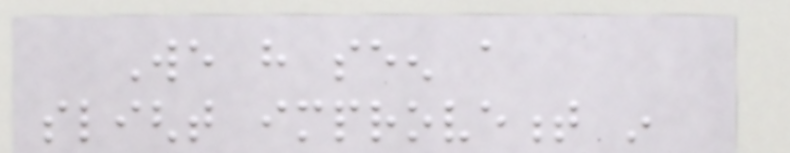We have seen a
slight improvement in
